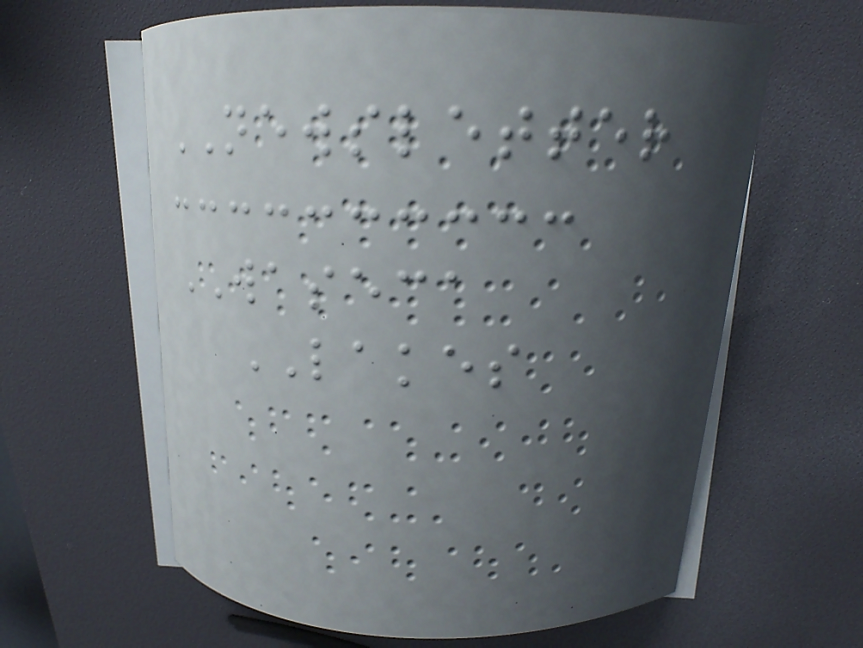NEWSLETTER
WASECA
LAKES
